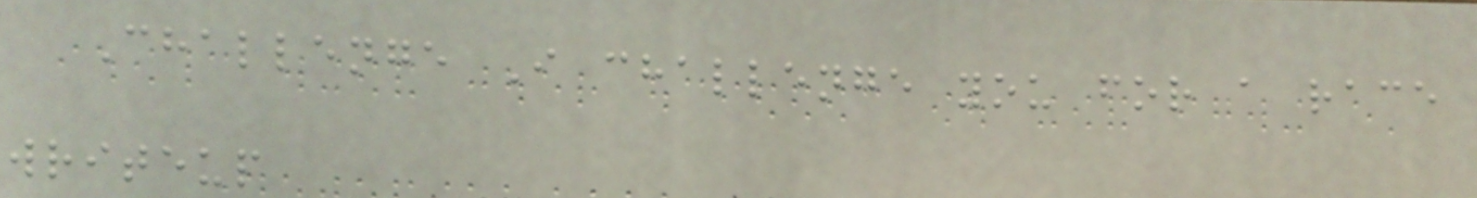Challenge I challenge you for a race
writeup
